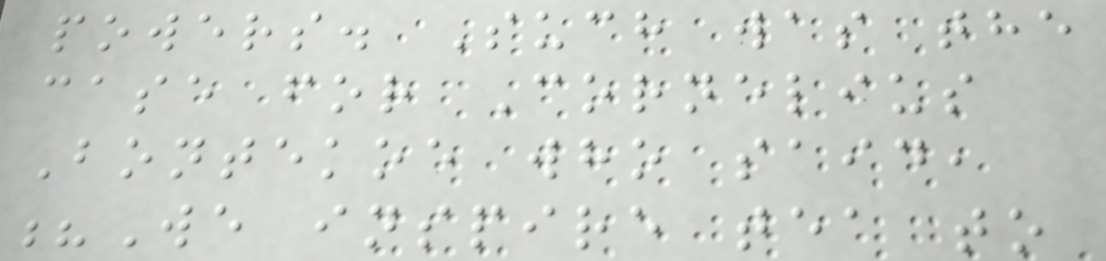powers. Such was the
case for Cornelius
Bontekoe who said,
?We inspire tea to
